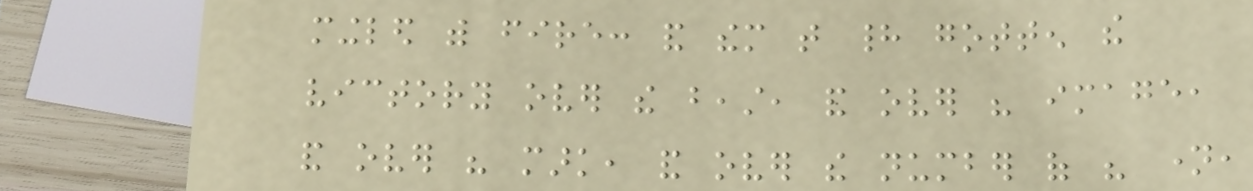mingled with fire: and them that had gotten the
victory over the beast, and over his image,
and over his mark, and over the number of his name,
